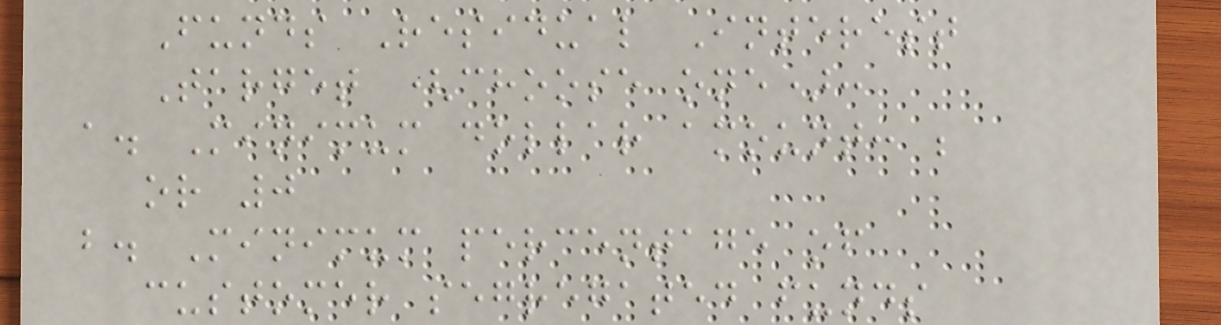Funds Residual Interest
Target (choose one):
a. Minimum dollar amount: ;
or 0
b. Minimum percentage of
customer segregated funds
